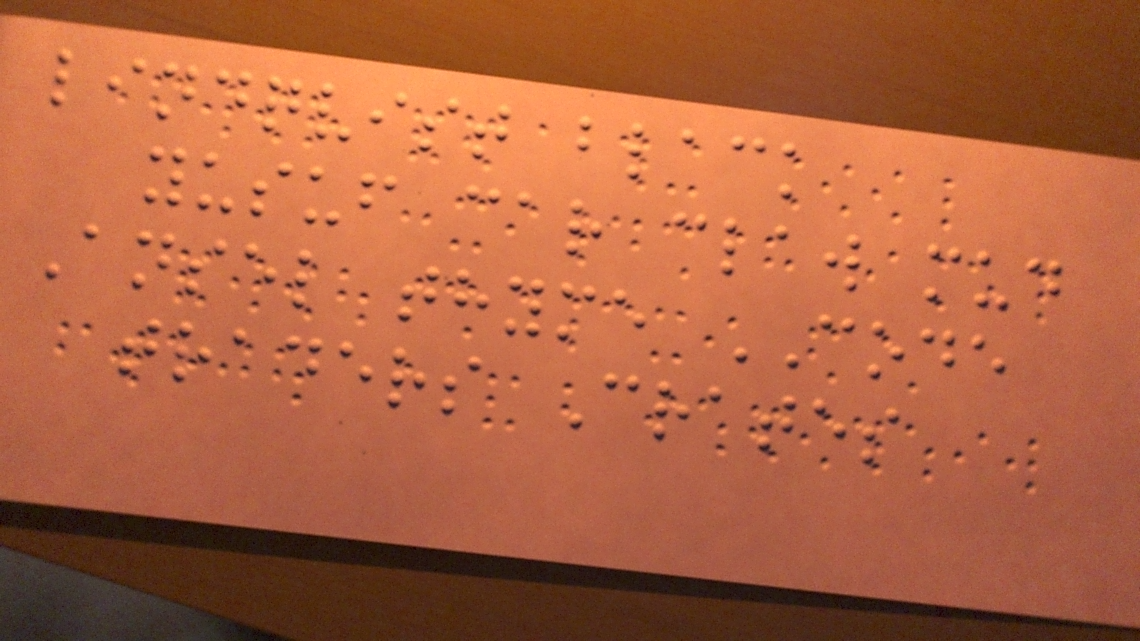lindqvist black
yusuf car claw mud
Ansel thyme CODE
traders Crates
